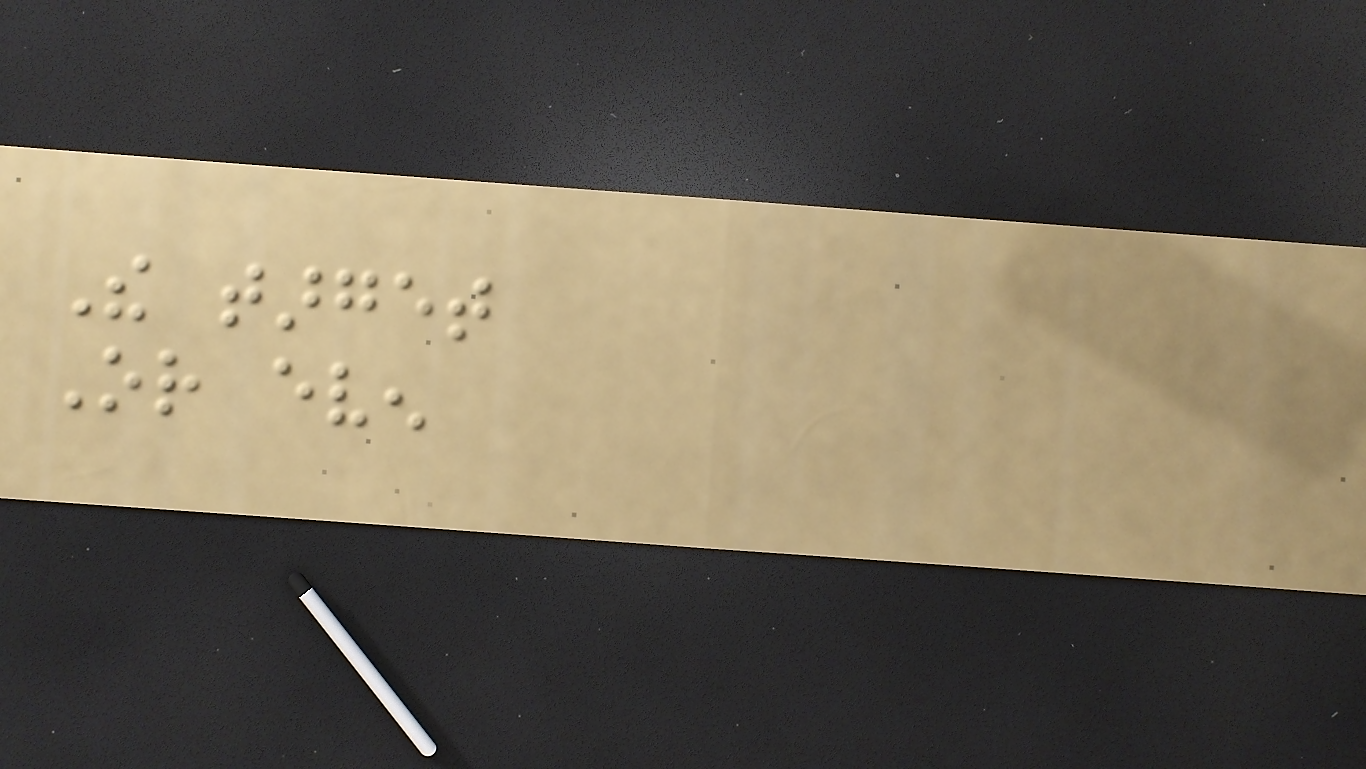The target
Or even
